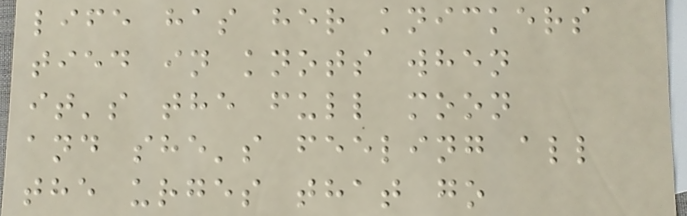life has her knickers
tied in knots when
it's the full moon
and she's feeling all
the urges that go
